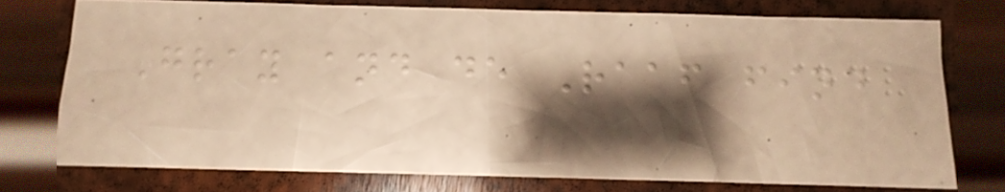Gray and de Raaf find
